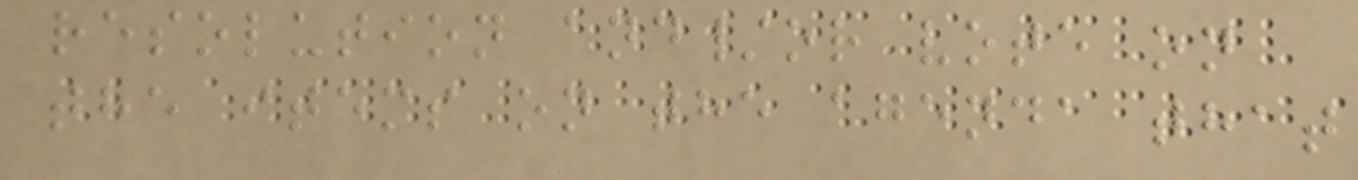resolution and/or vote on
the items on the agenda that
